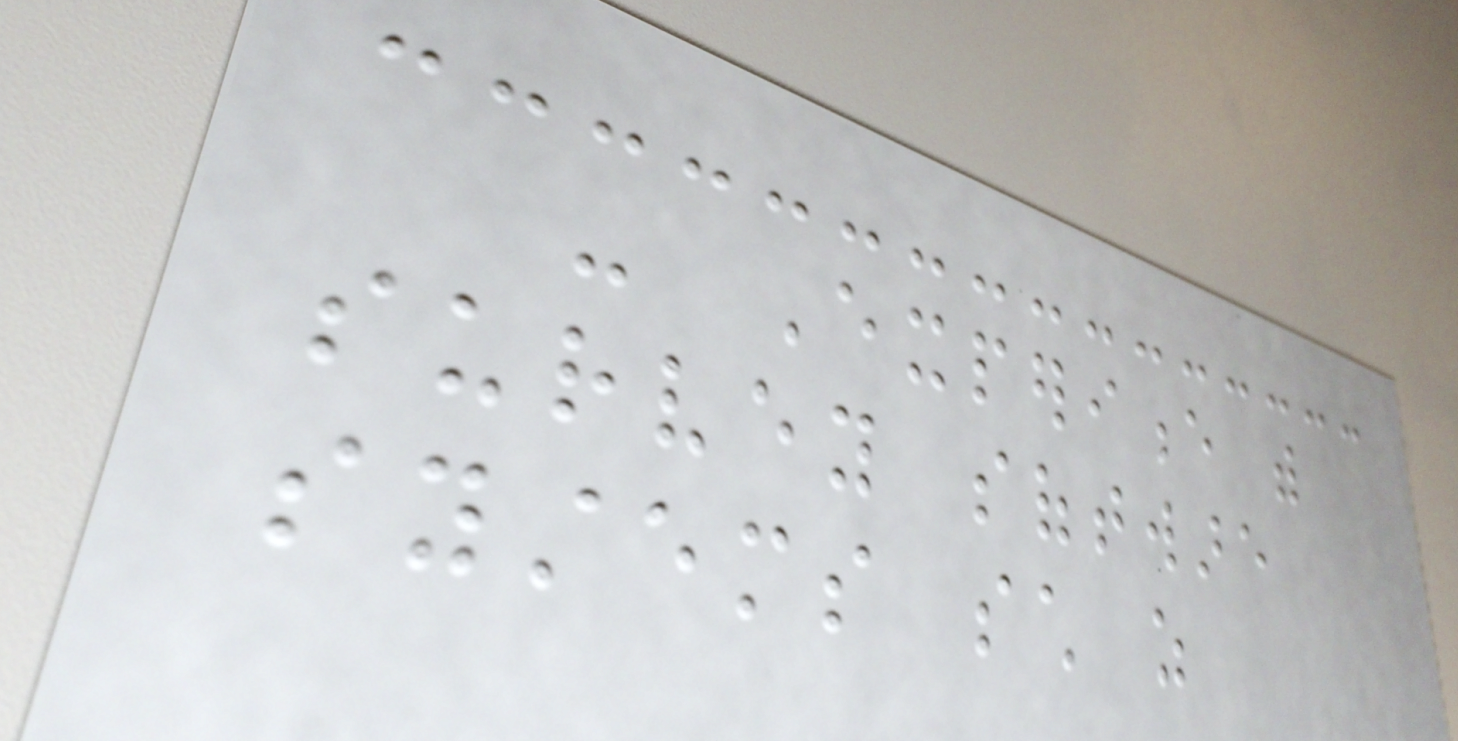- Experience with
survey software
systems such as
